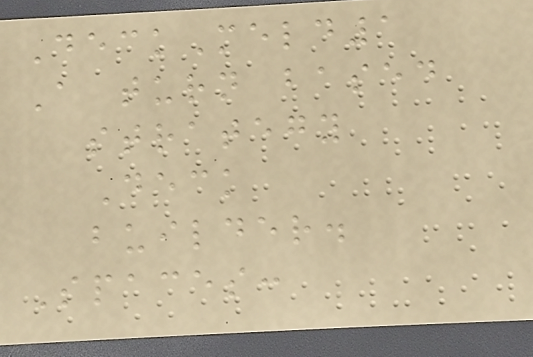DeckMeld1
A turn based
strategy
Deck
builder.
Spaces:
